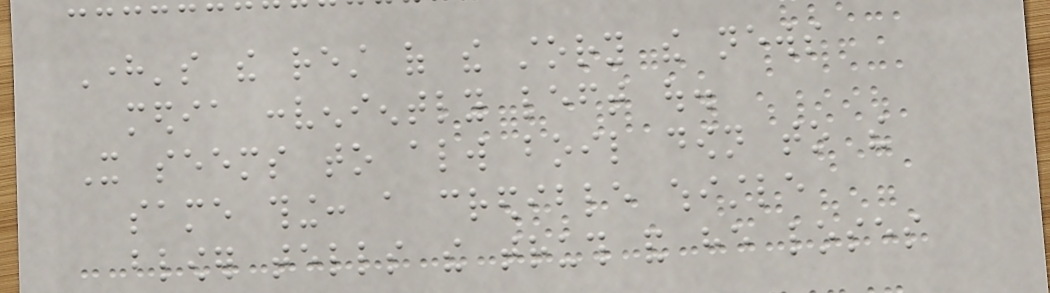Here's the rest of the story the news
media conveniently left out.
It seems to always boil down to the
same thing: a credible whistle
blower tells the truth and he loses
